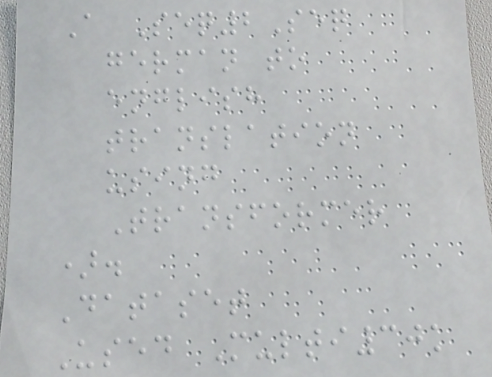A Seq2Seq
german to
english
translation
using
Transformer
).
Dataset
Used Multi30k
